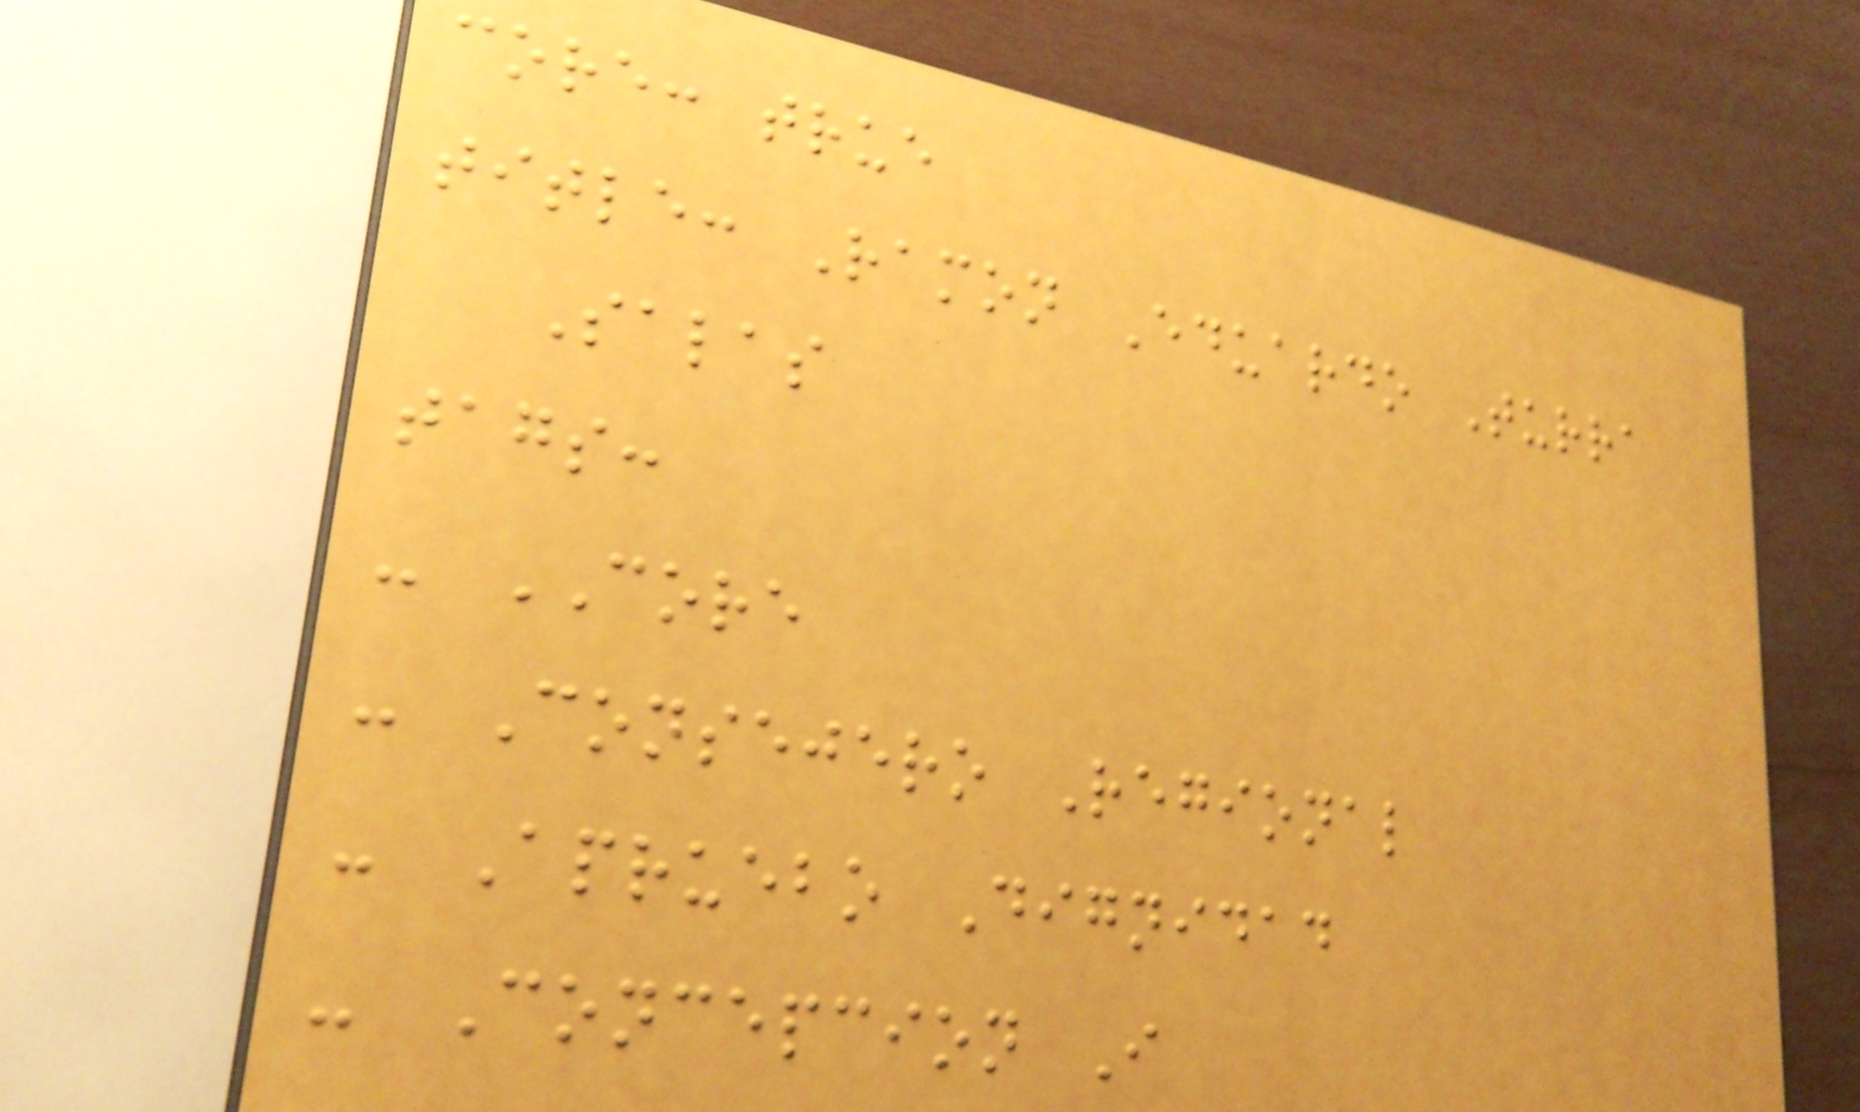core: true
title: Ramon Eduardo Turra
Salas
tags:
- CORE
- Consejero Regional
- Apruebo Dignidad
- Concepcion I
